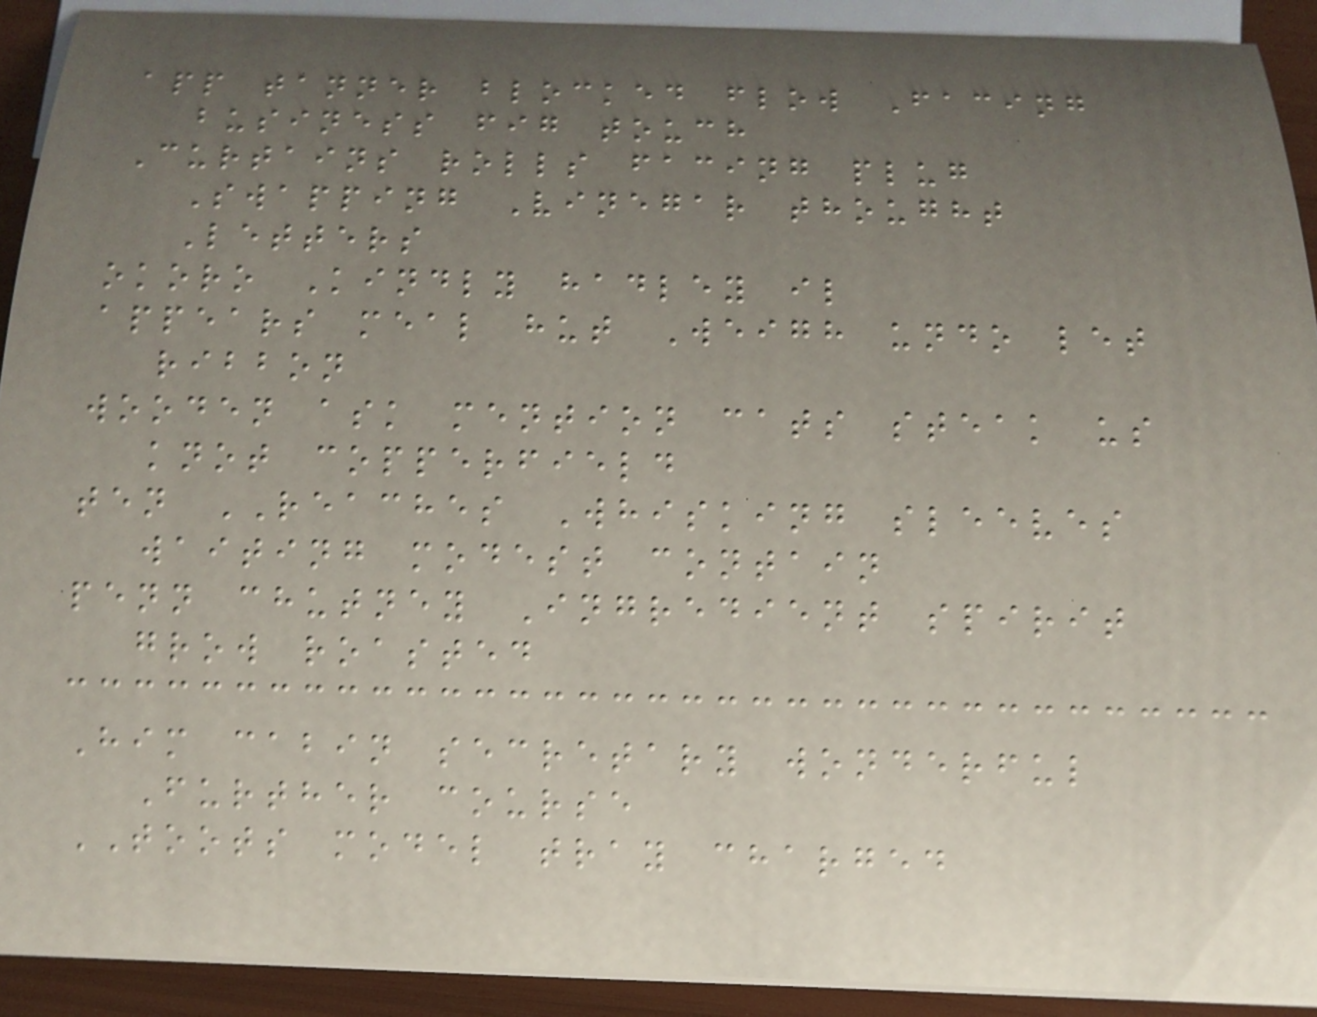app tanner blocked flow Facing
business fig touch
Curtains rolls facing plug
Swapping Vinegar thought
Letters
okoro Kindly hadley il
appears meal hut Weigh undo let
ribbon
wooden ask mention cats steak us
knot copperfield
ten REACHES Whisking sleeves
waiting modest contain
penn chutney Ingredient spirit
grow roasted
Him cabin secretary wonderful
Further course
TOOTS model tray charged
